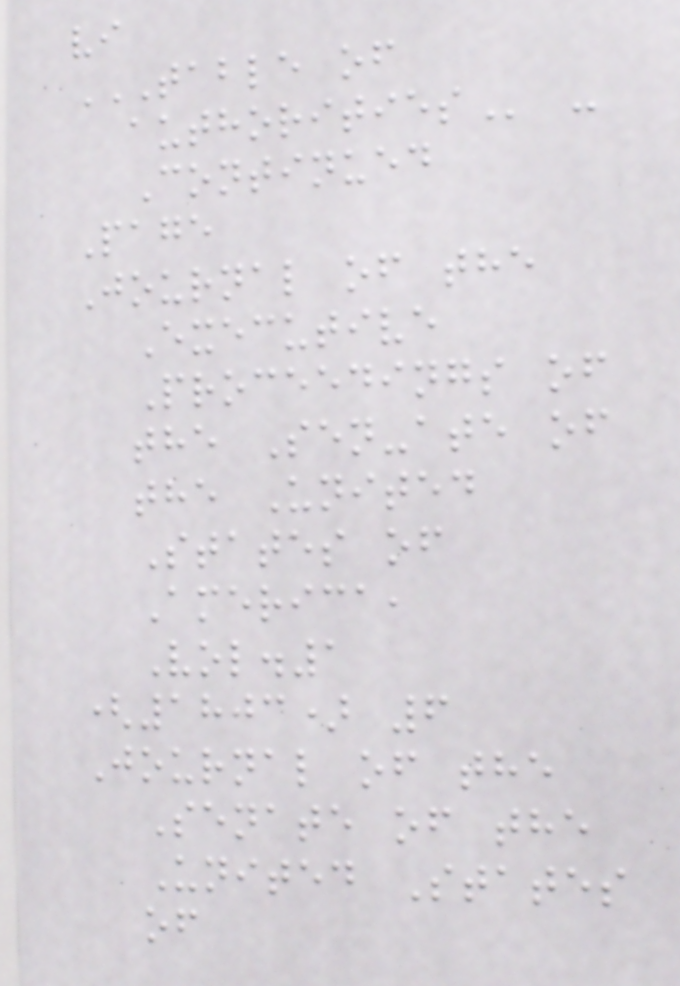vi
TABLE OF
AUTHORITIES -
Continued
Page
Journal of the
Executive
Proceedings of
the Sen-ate of
the United
States of
America,
Vol.1
(1803) 6
Journal of the
Senate of the
United States
of
